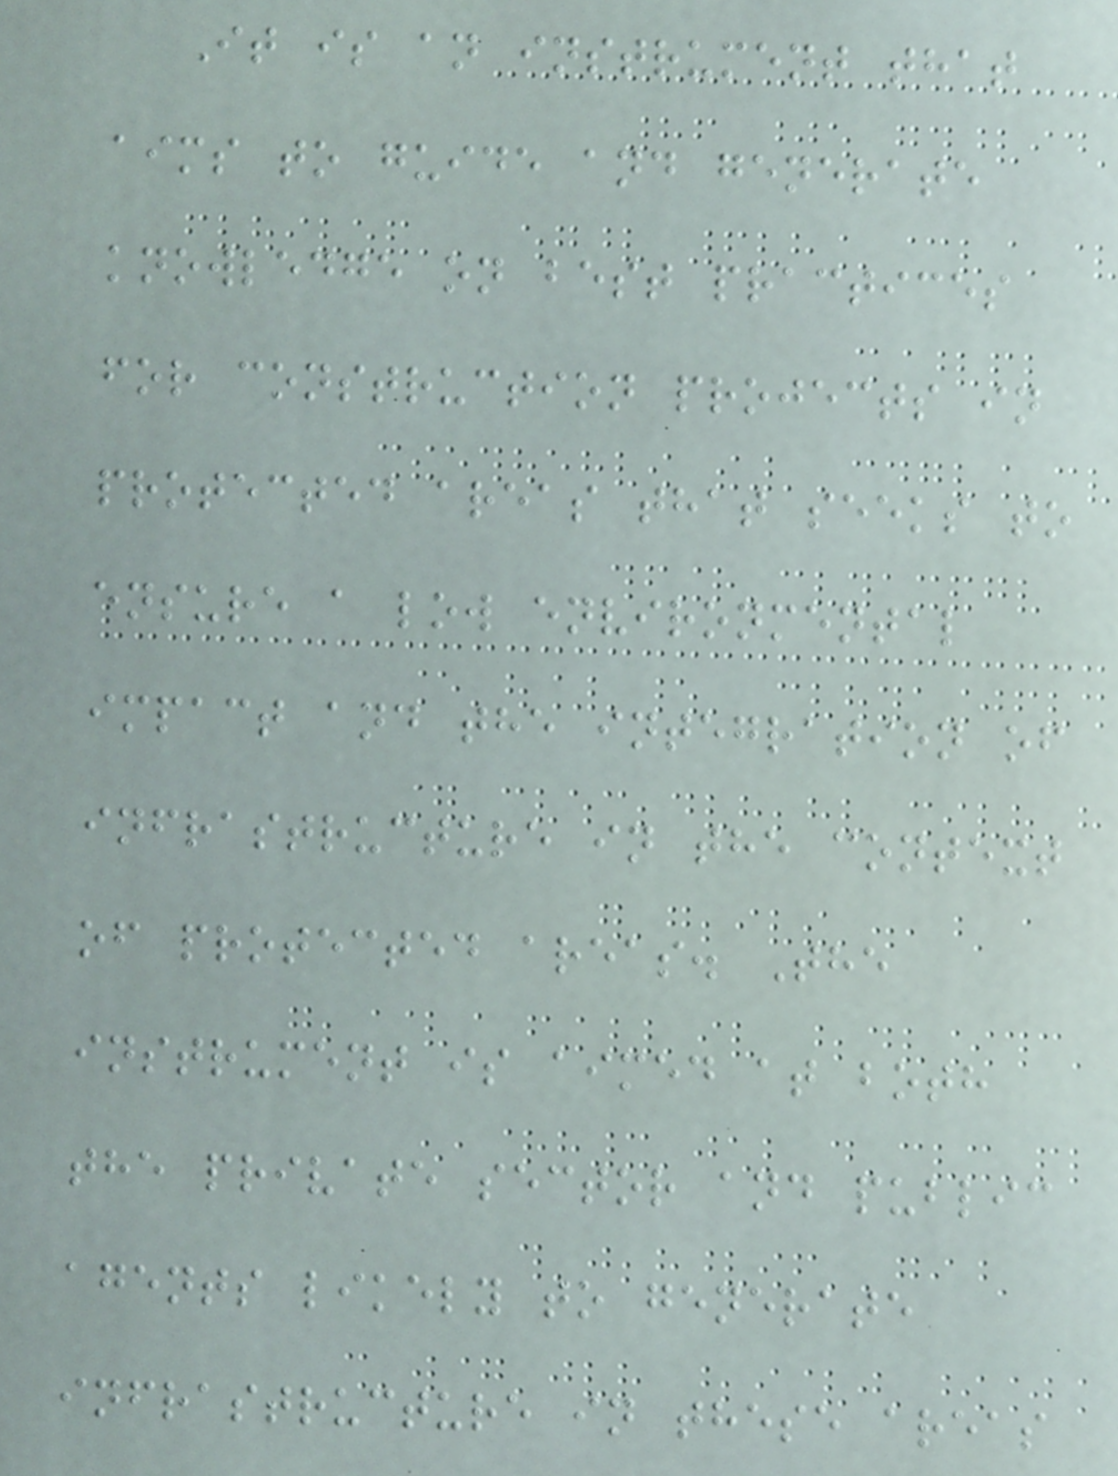It is an instrument that
aims to guide and generate
knowledge on best practices
for construction projects in
protected areas that seeks to
ensure a low environmental
impact and the integration of
infrastructure in the context
of protected areas. The
instrument is aimed at both
the private sector and public
agents likely to generate
infrastructure in these areas
